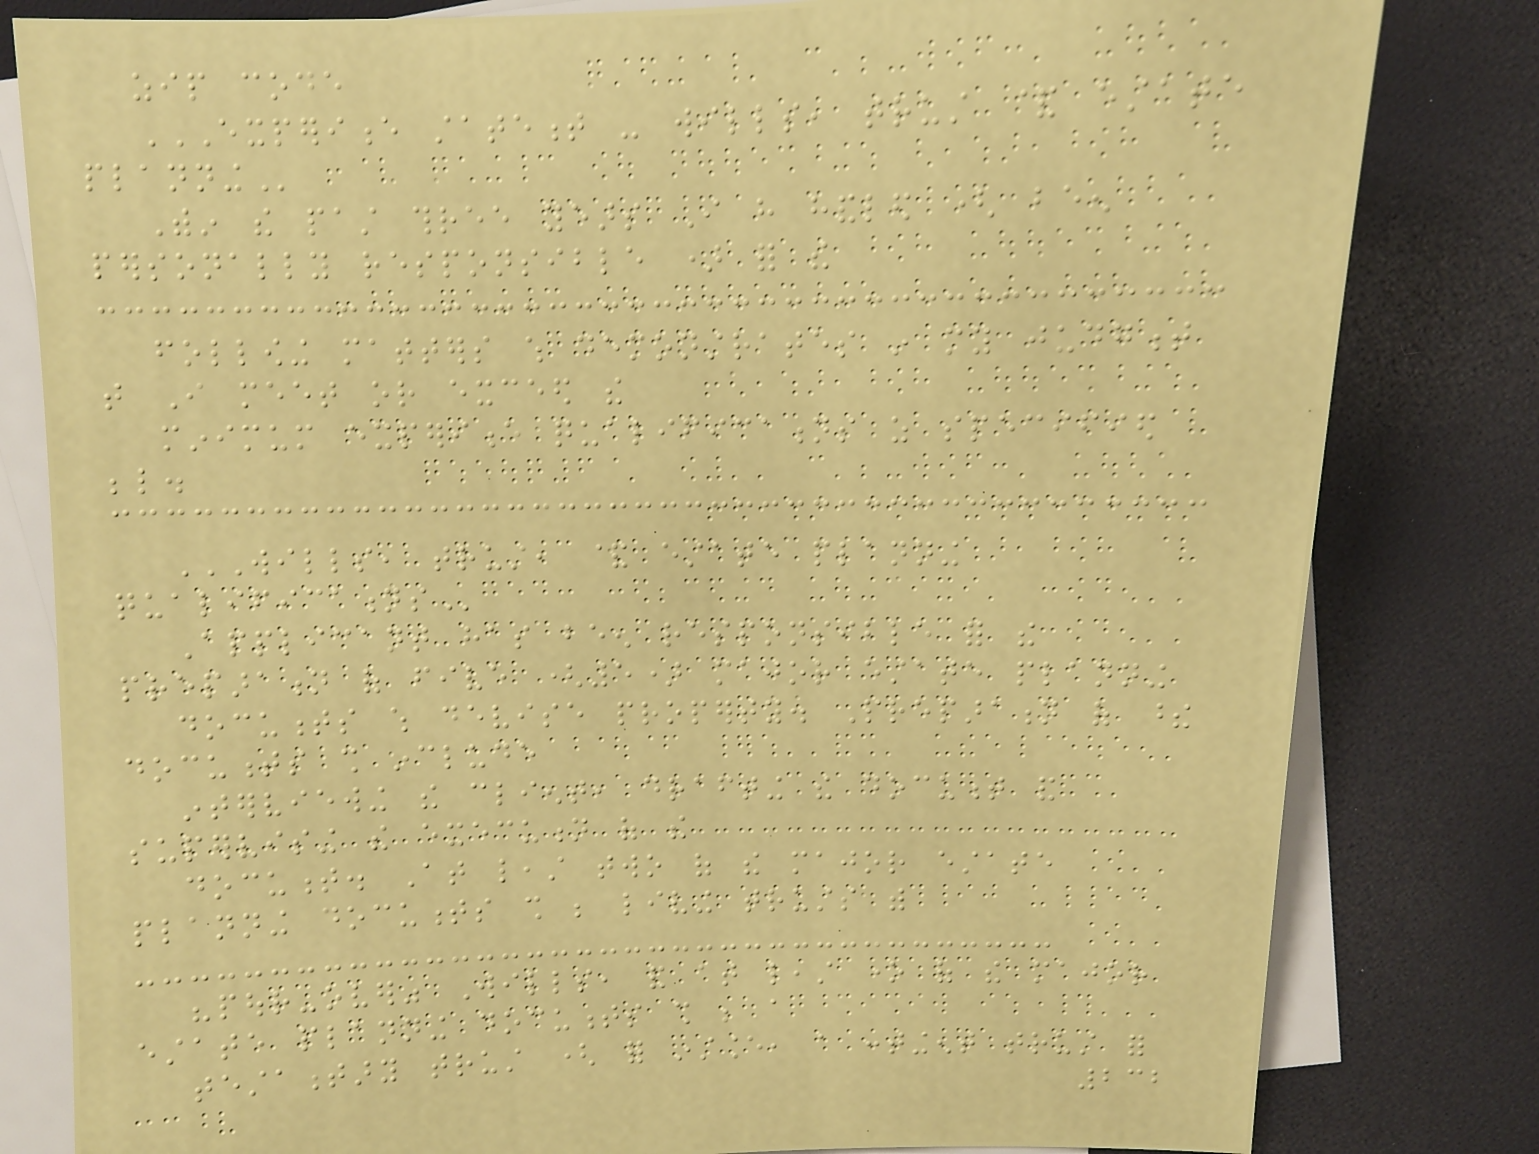zip code
EXPERIENCE STATEMENT - WILLS, TRUST & ESTATE
PLANNING
Within the past three years I have handled ( been
personally responsible ) for the
following matters which demonstrates in my judgment
that I meet or exceed the
minimum experience qualifications as specified
below.
WILLS, TRUST, & ESTATE PLANNING
QUALIFICATIONS
Applicant has been responsible for the
preparation of five (5) major estate planning
documents which devise property. Preparation of these
documents shall include
interviewing the client, drafting the document and
supervising the execution of the
document. At least two of the major estate
planning documents shall be living trusts with
"pour-over" Wills, and at least one of the major
estate planning documents shall be a
testamentary trust ( for instance, a contingent trust for
232
